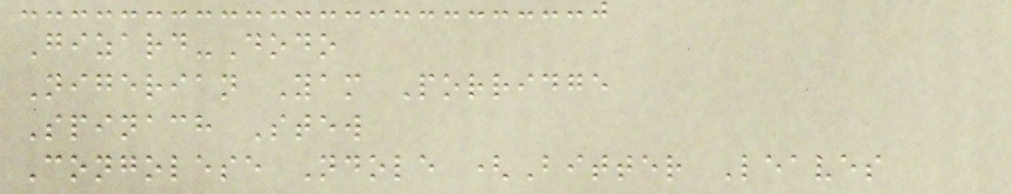Gizard-Dodo
Nigerian Yam Porridge
Spinach Stew
Congolese Ndole (Bitter Leaves
